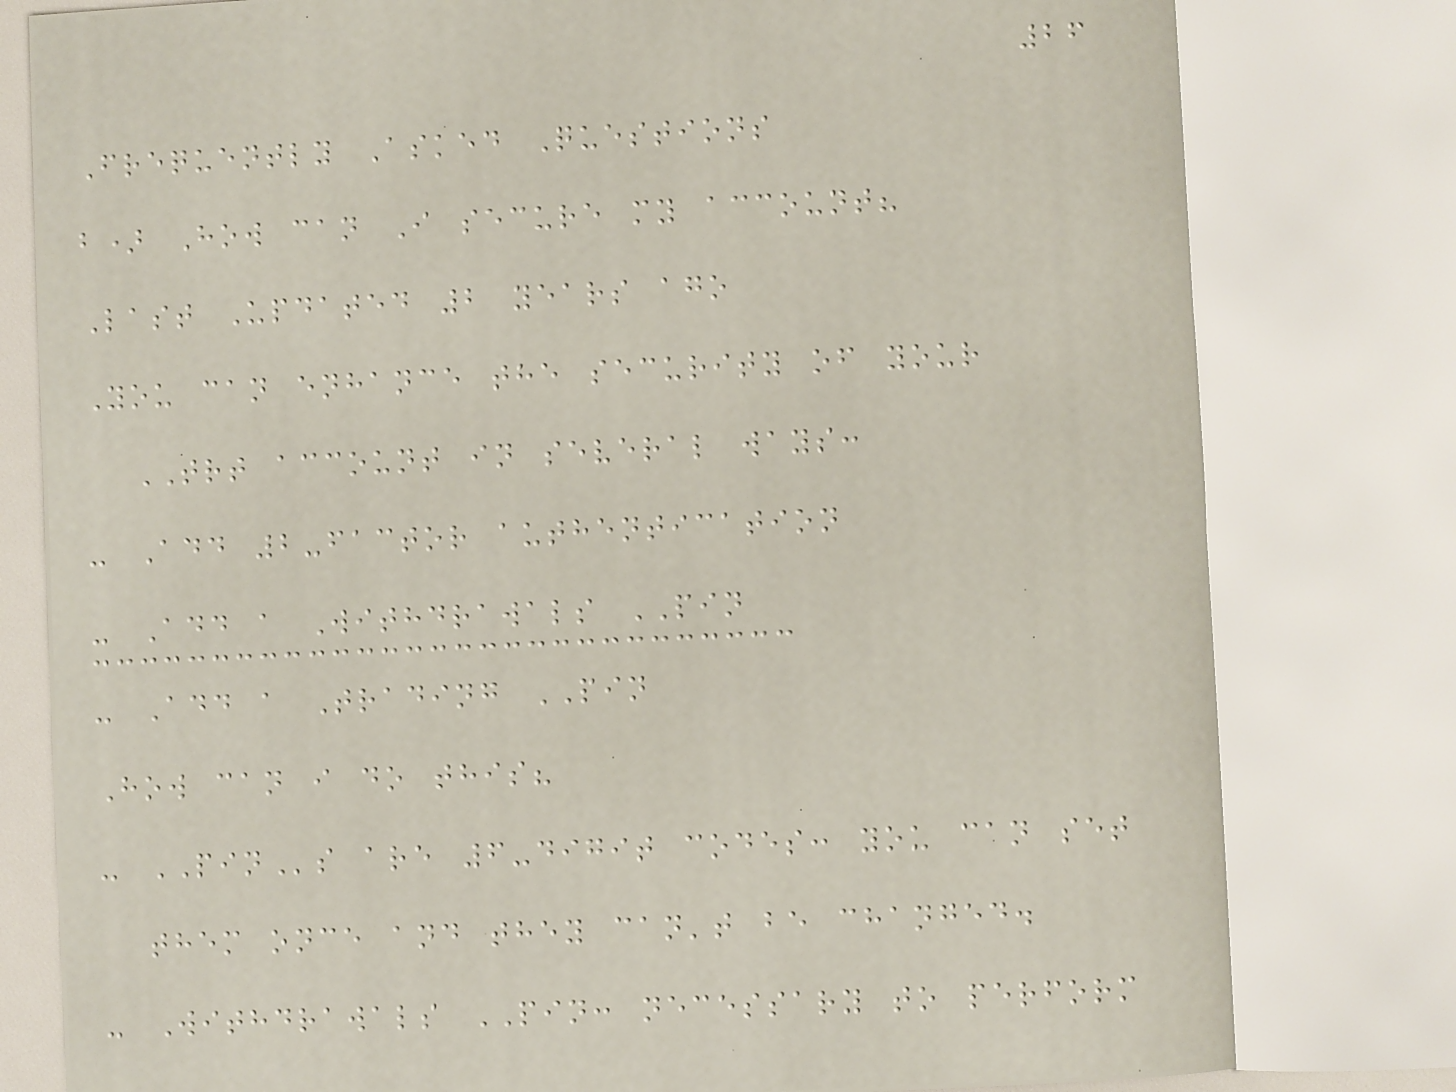26
Frequently Asked Questions
b) How can I secure my account?
Last Updated 2 years ago
You can enhance the security of your
TRT account in several ways:
- Add 2-factor authentication
- Add a Withdrawals PIN
- Add a Trading PIN
How can i do this?
- PINs are 6-digit codes: you can set
them once and they can't be changed.
- Withdrawals PIN: necessary to perform
